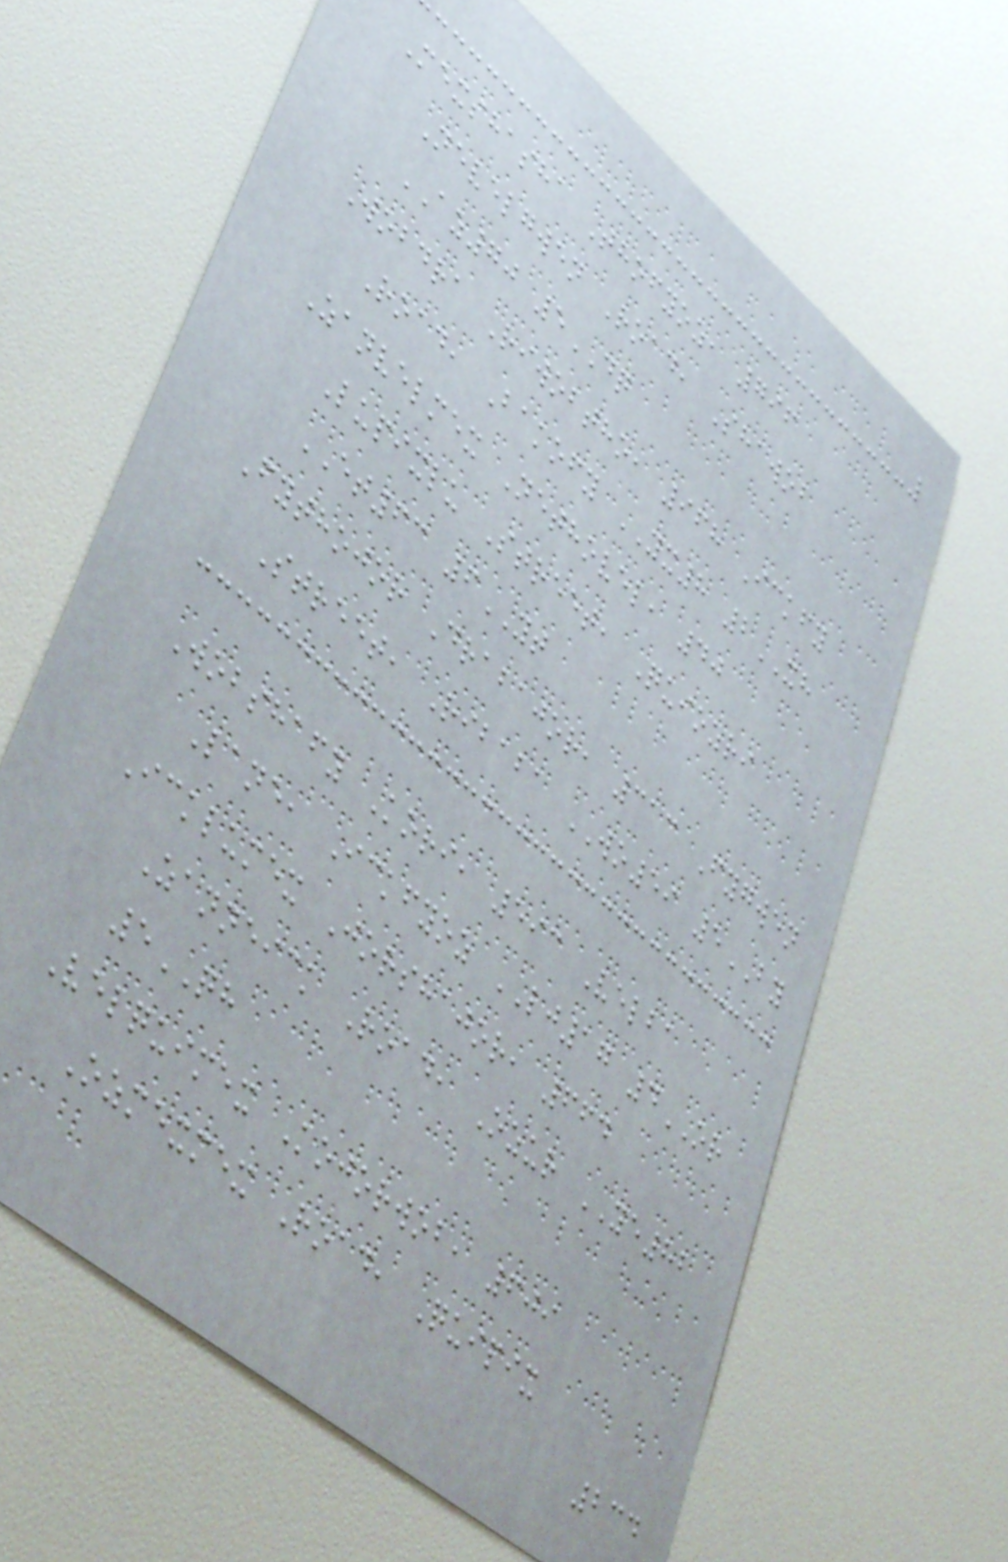Mexshasha Thofyoz, 796
Nevelgwen Road, Shawob
AZ70 5DQ
Wobdra Riwobtho, 968 Ickfy
Road, Bakofy YX8 2XH
Zanvelmex Nethovel, 40
Lupixlu Street, Quiozri
ET63 6YT
Fythojor Drabajor, 313 Fygwen
Street, Ribaba WO59 5BY
Wobshafy Kori, 593 Velba
Lane, Ickfyoz LJ17 4OR
Icklumex Jorshajor, 664
Zanneick Road, Ozur YE82
5QH
Velquimex Kojorwob, 609
Ozmexmex Road, Quipix
234
